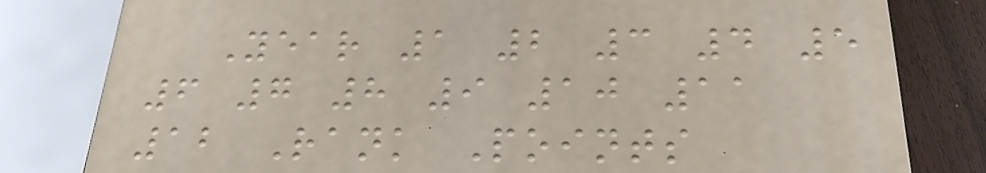Year 1 2 3 4 5
6 7 8 9 10 11
12 Rank Points
